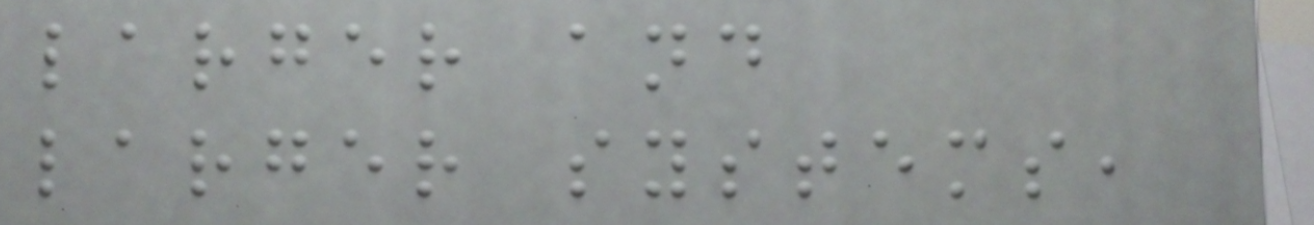larger and
larger systems,
